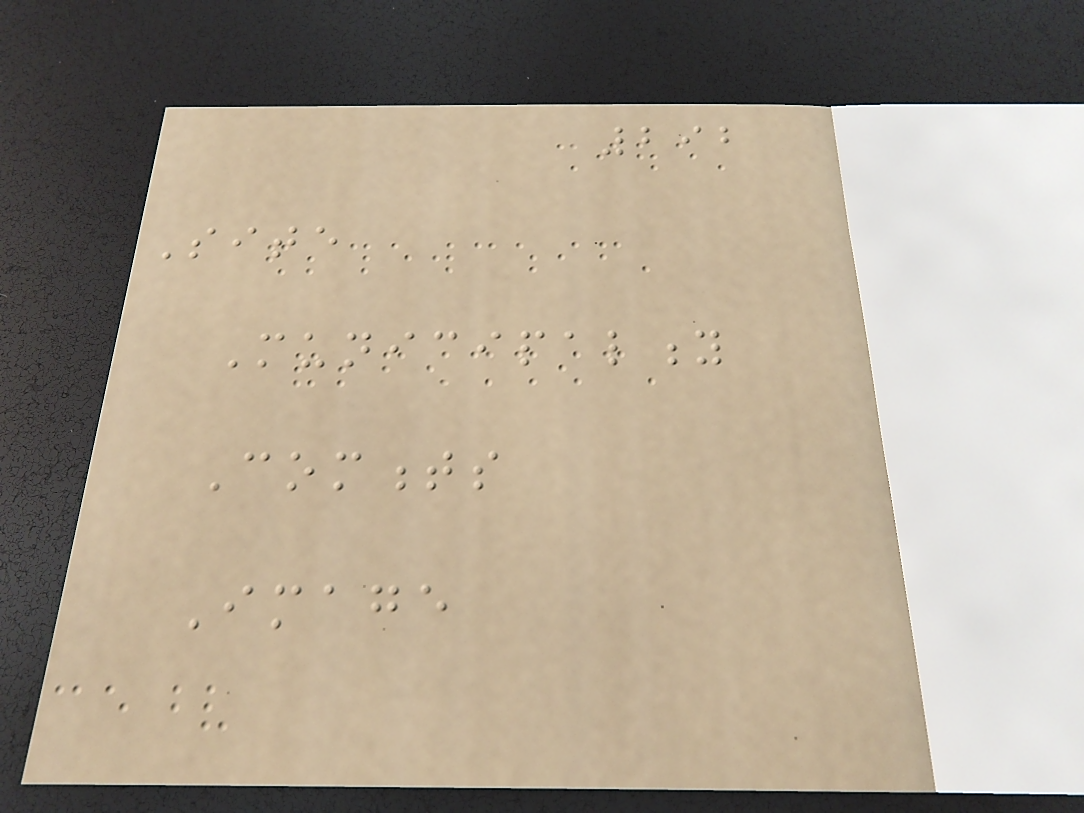292
Site
Municipality
Comments
Image
